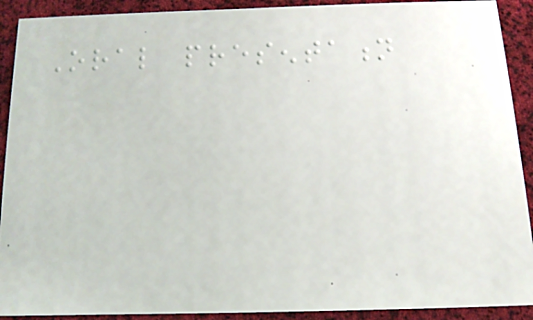Oral presentation
